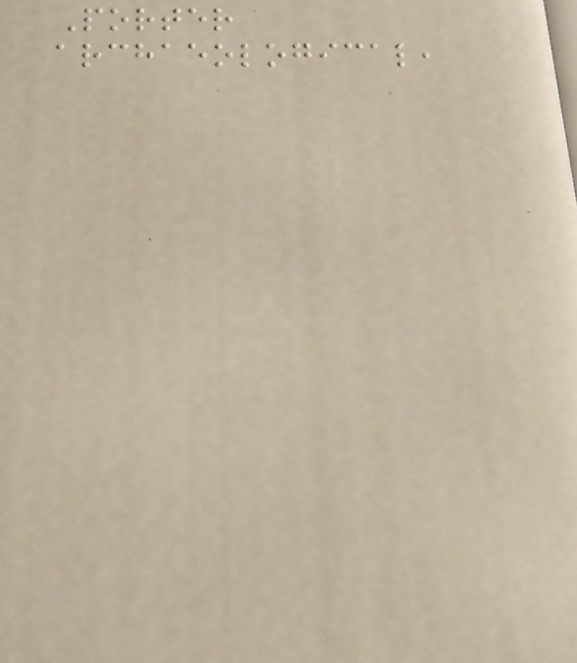Porter
archaeological,
